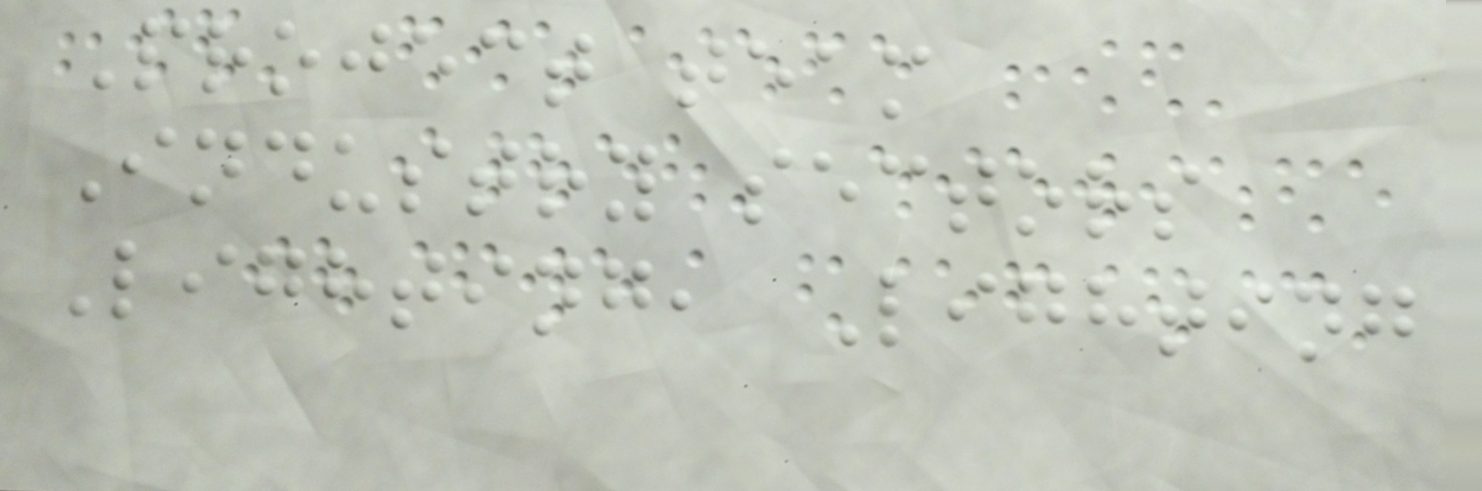Project team
Industry sectors
Lighting, Lighting
